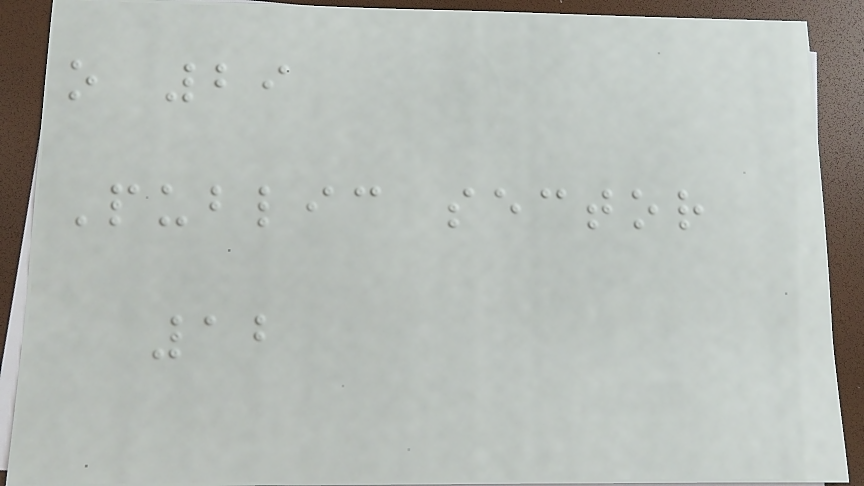o 29
Public sector
12
